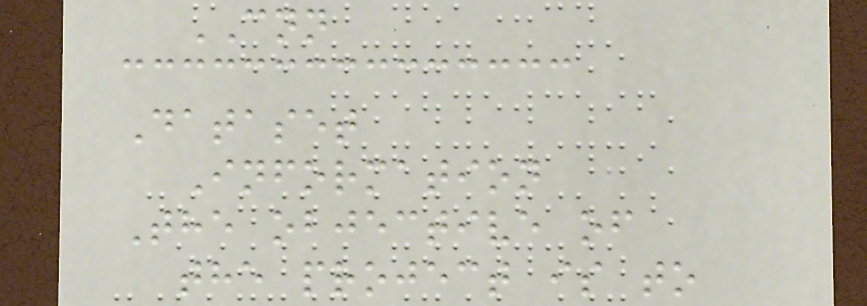CNN
Dataset
Information
The objective of
the project is to
